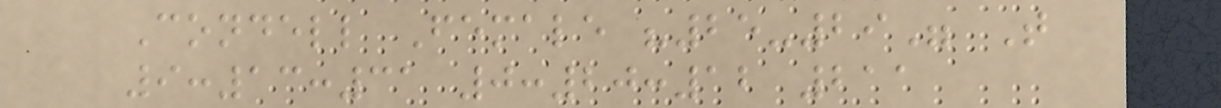Condell Female "25-29" T
9:13:31 0:20:12 211
